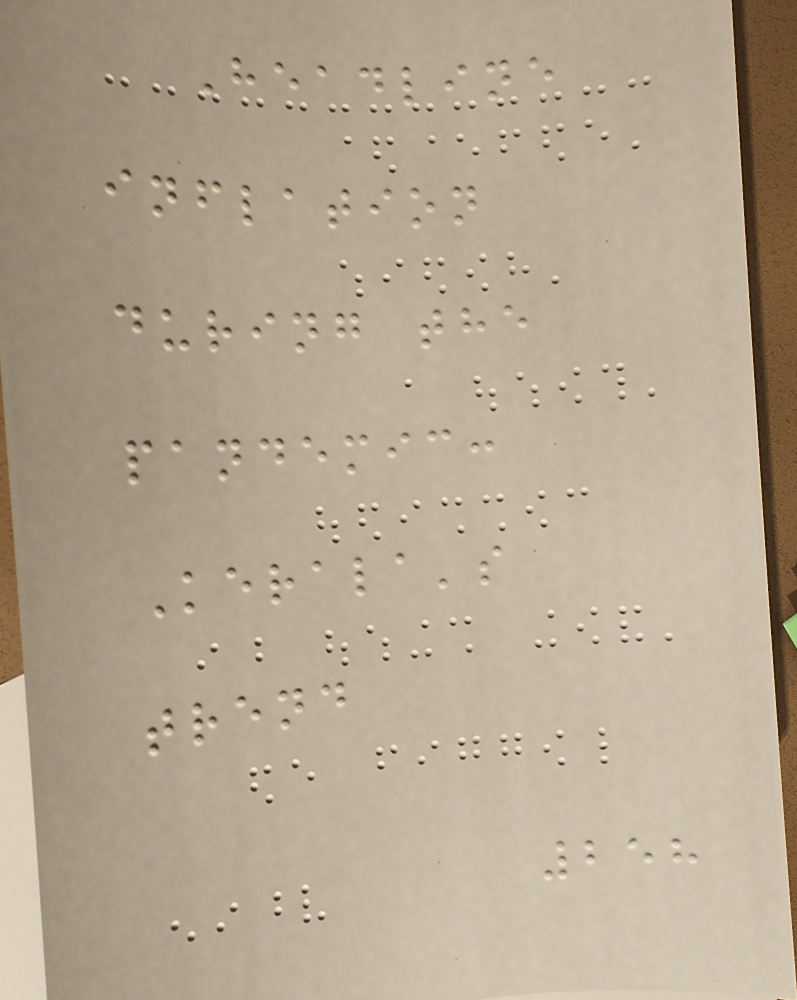Headline
inflation
during the
pandemic:
Kerala's
trend
258
